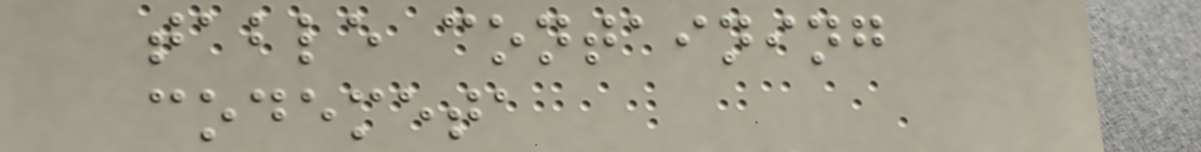table containing
codemeta
